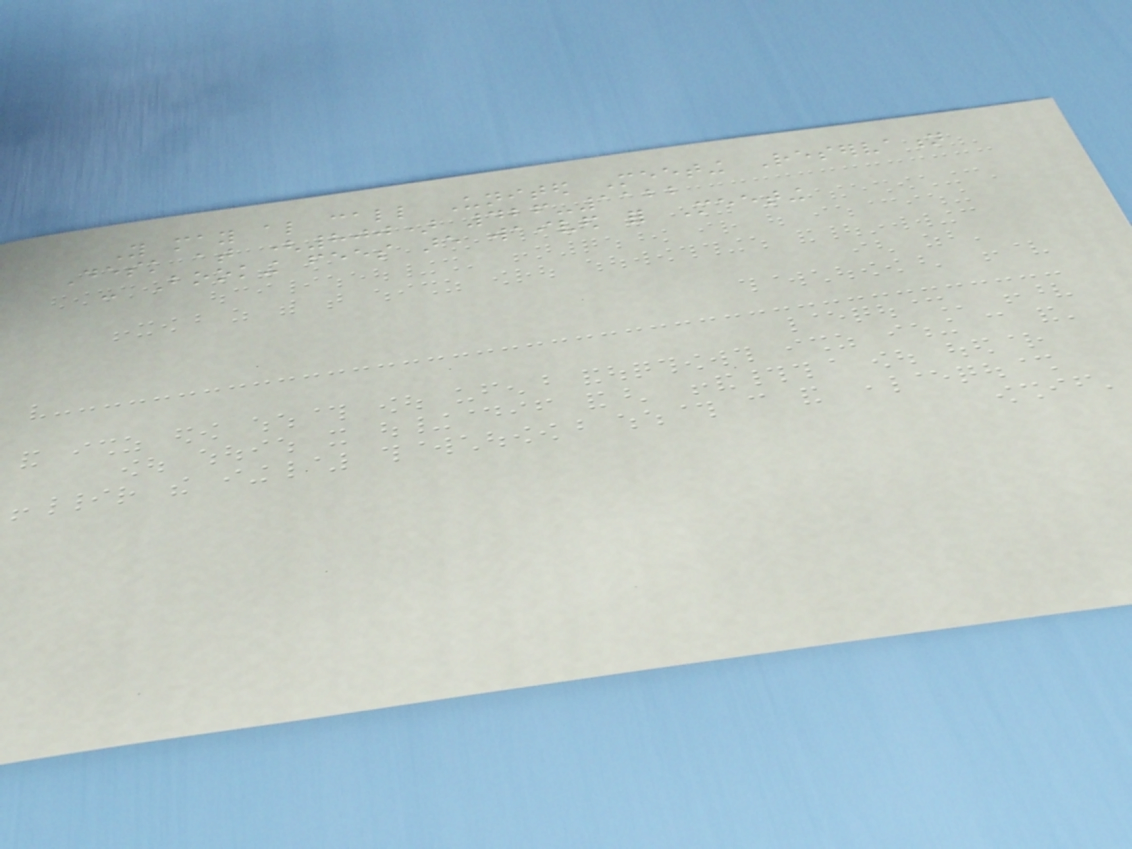You may also call United Meeting Reservation
Desk at (800) 426-1122
- Booking fees are waived for Meeting
